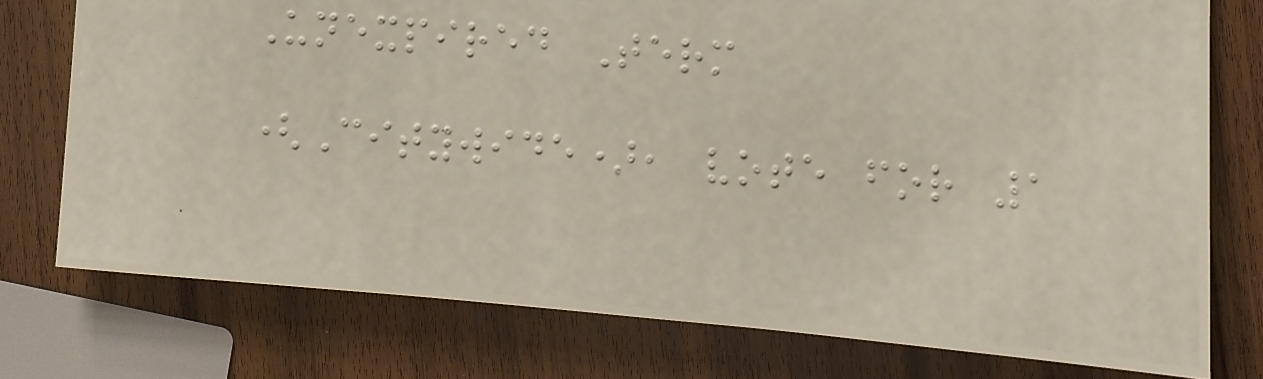Unexpired Term
(Citywide), vote for 1
